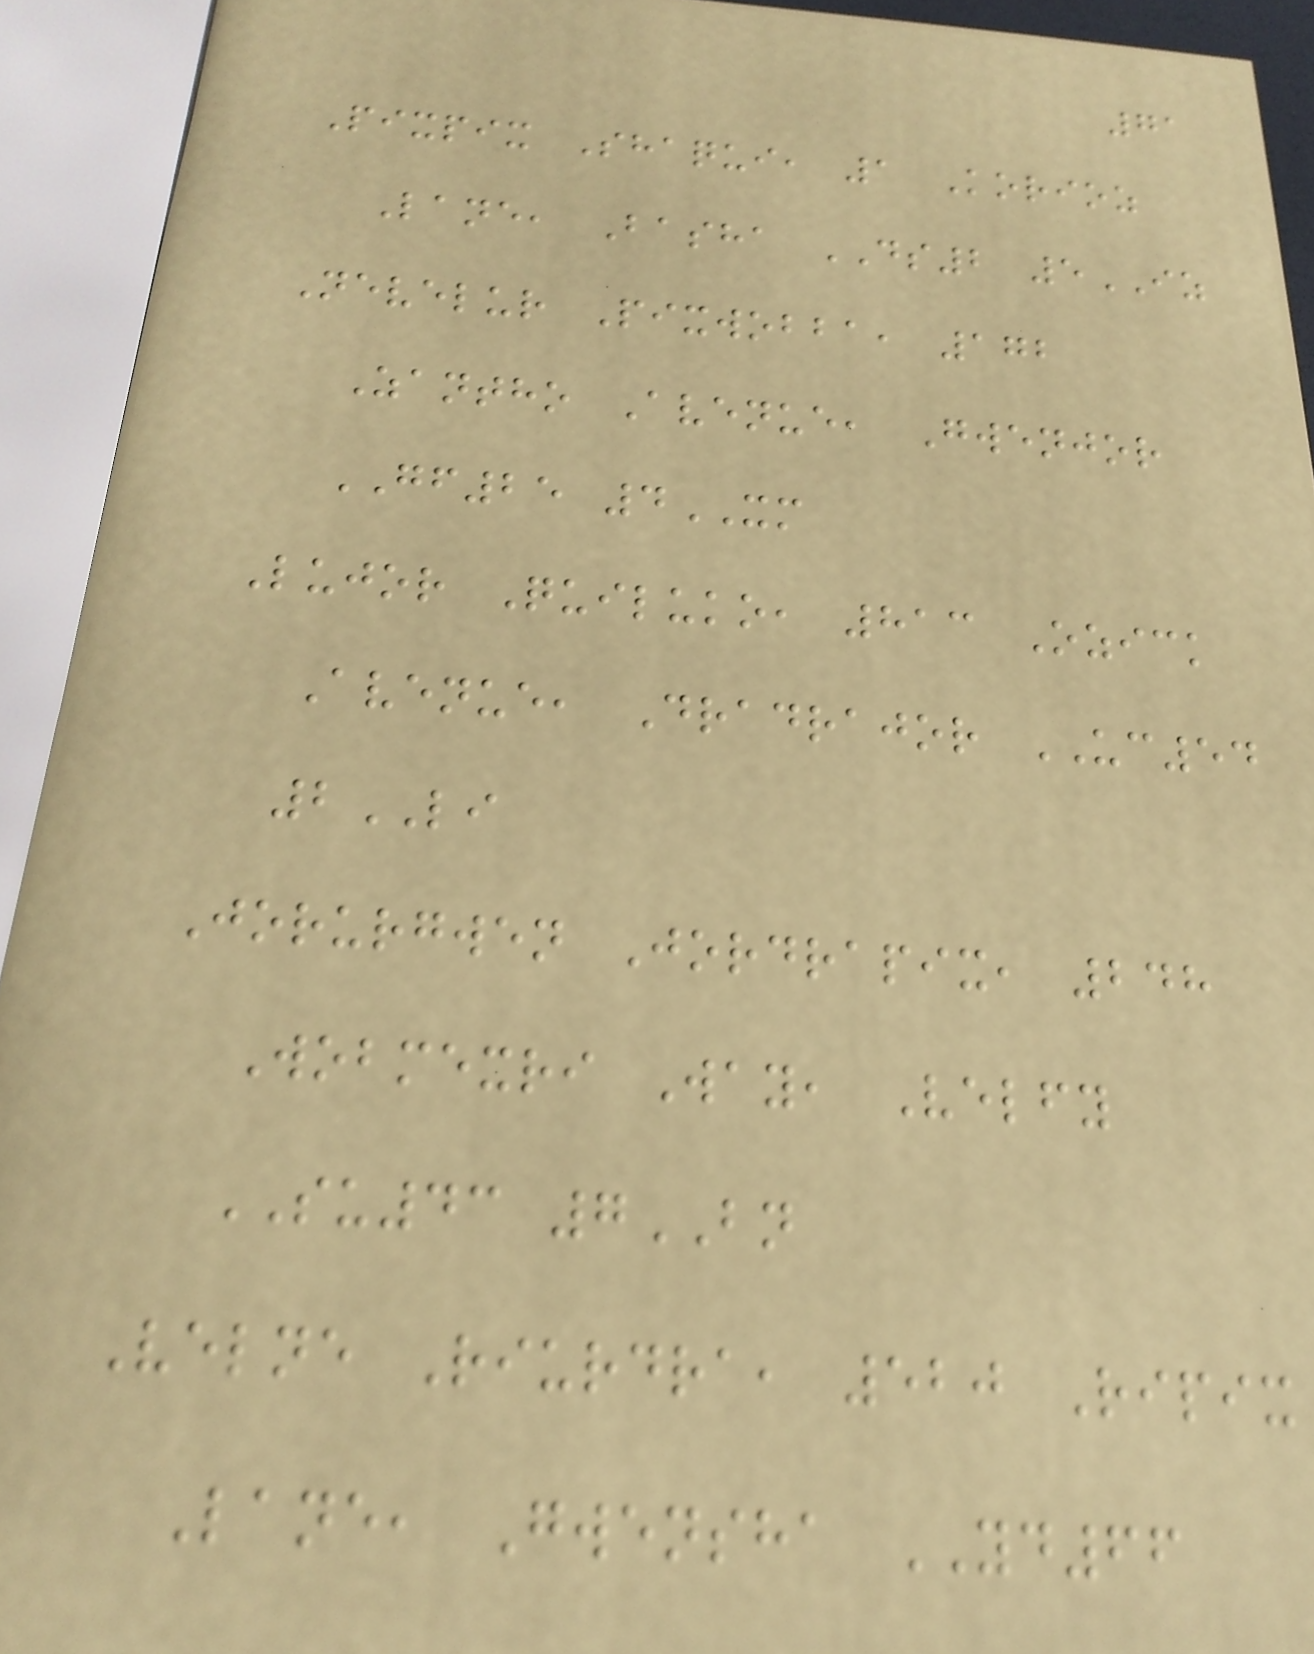71
Pixpix Shaqui, 1 Korioz
Lane, Basha DS2 5IZ
Nevelur Pixwobba, 172
Zantho Avenue, Gwenjor
GF25 4XM
Lujor Quiluko, 813 Ozick
Avenue, Dradrajor UC54
2LI
Jorurgwen Jordrapix, 248
Wobmexri Way, Velfy
SU43 7BN
Velne Riurdra, 520 Ripix
Lane, Gwensha YD66
